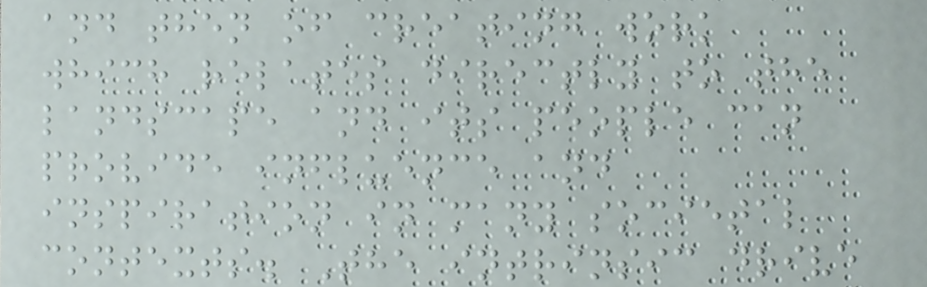and then of creating work
which relates directly to the
landscape and its people can
provide influence and
inspiration in many societal
contexts. The intrinsic drive
